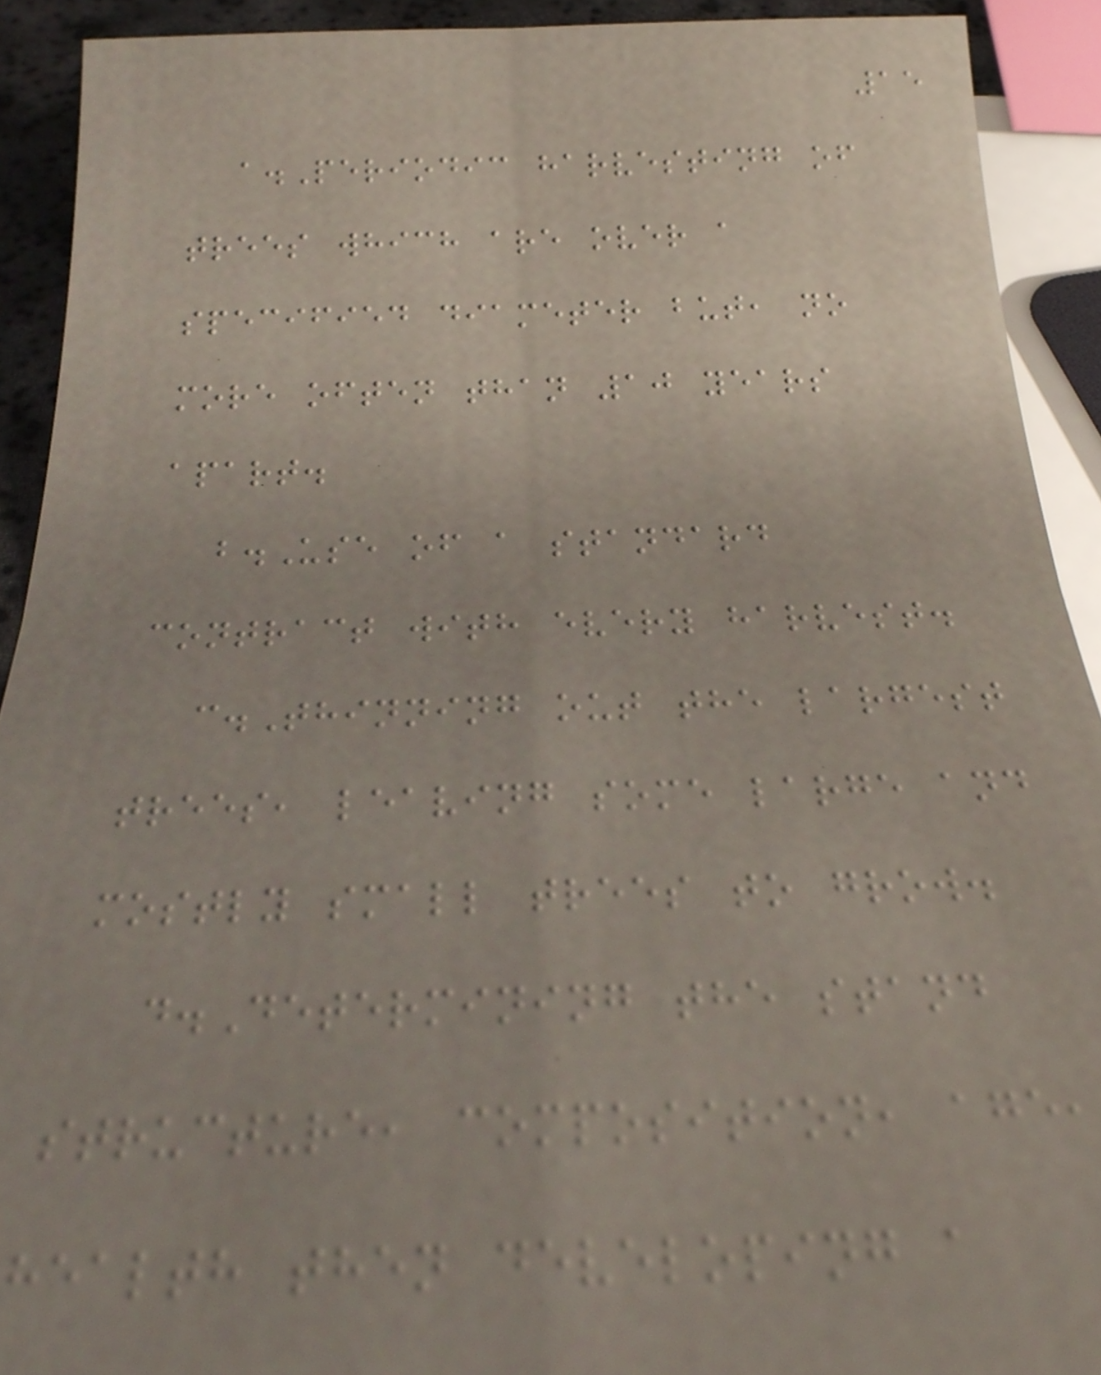15
a.Periodic harvesting of
trees which are over a
specified diameter but, no
more often than 10 years
apart.
b.Use of a standard
contract with every harvest.
c.Thinning out the largest
trees, leaving some large and
mostly small trees to grow.
d.Determining the stand
structure, composition, age,
health then developing a
